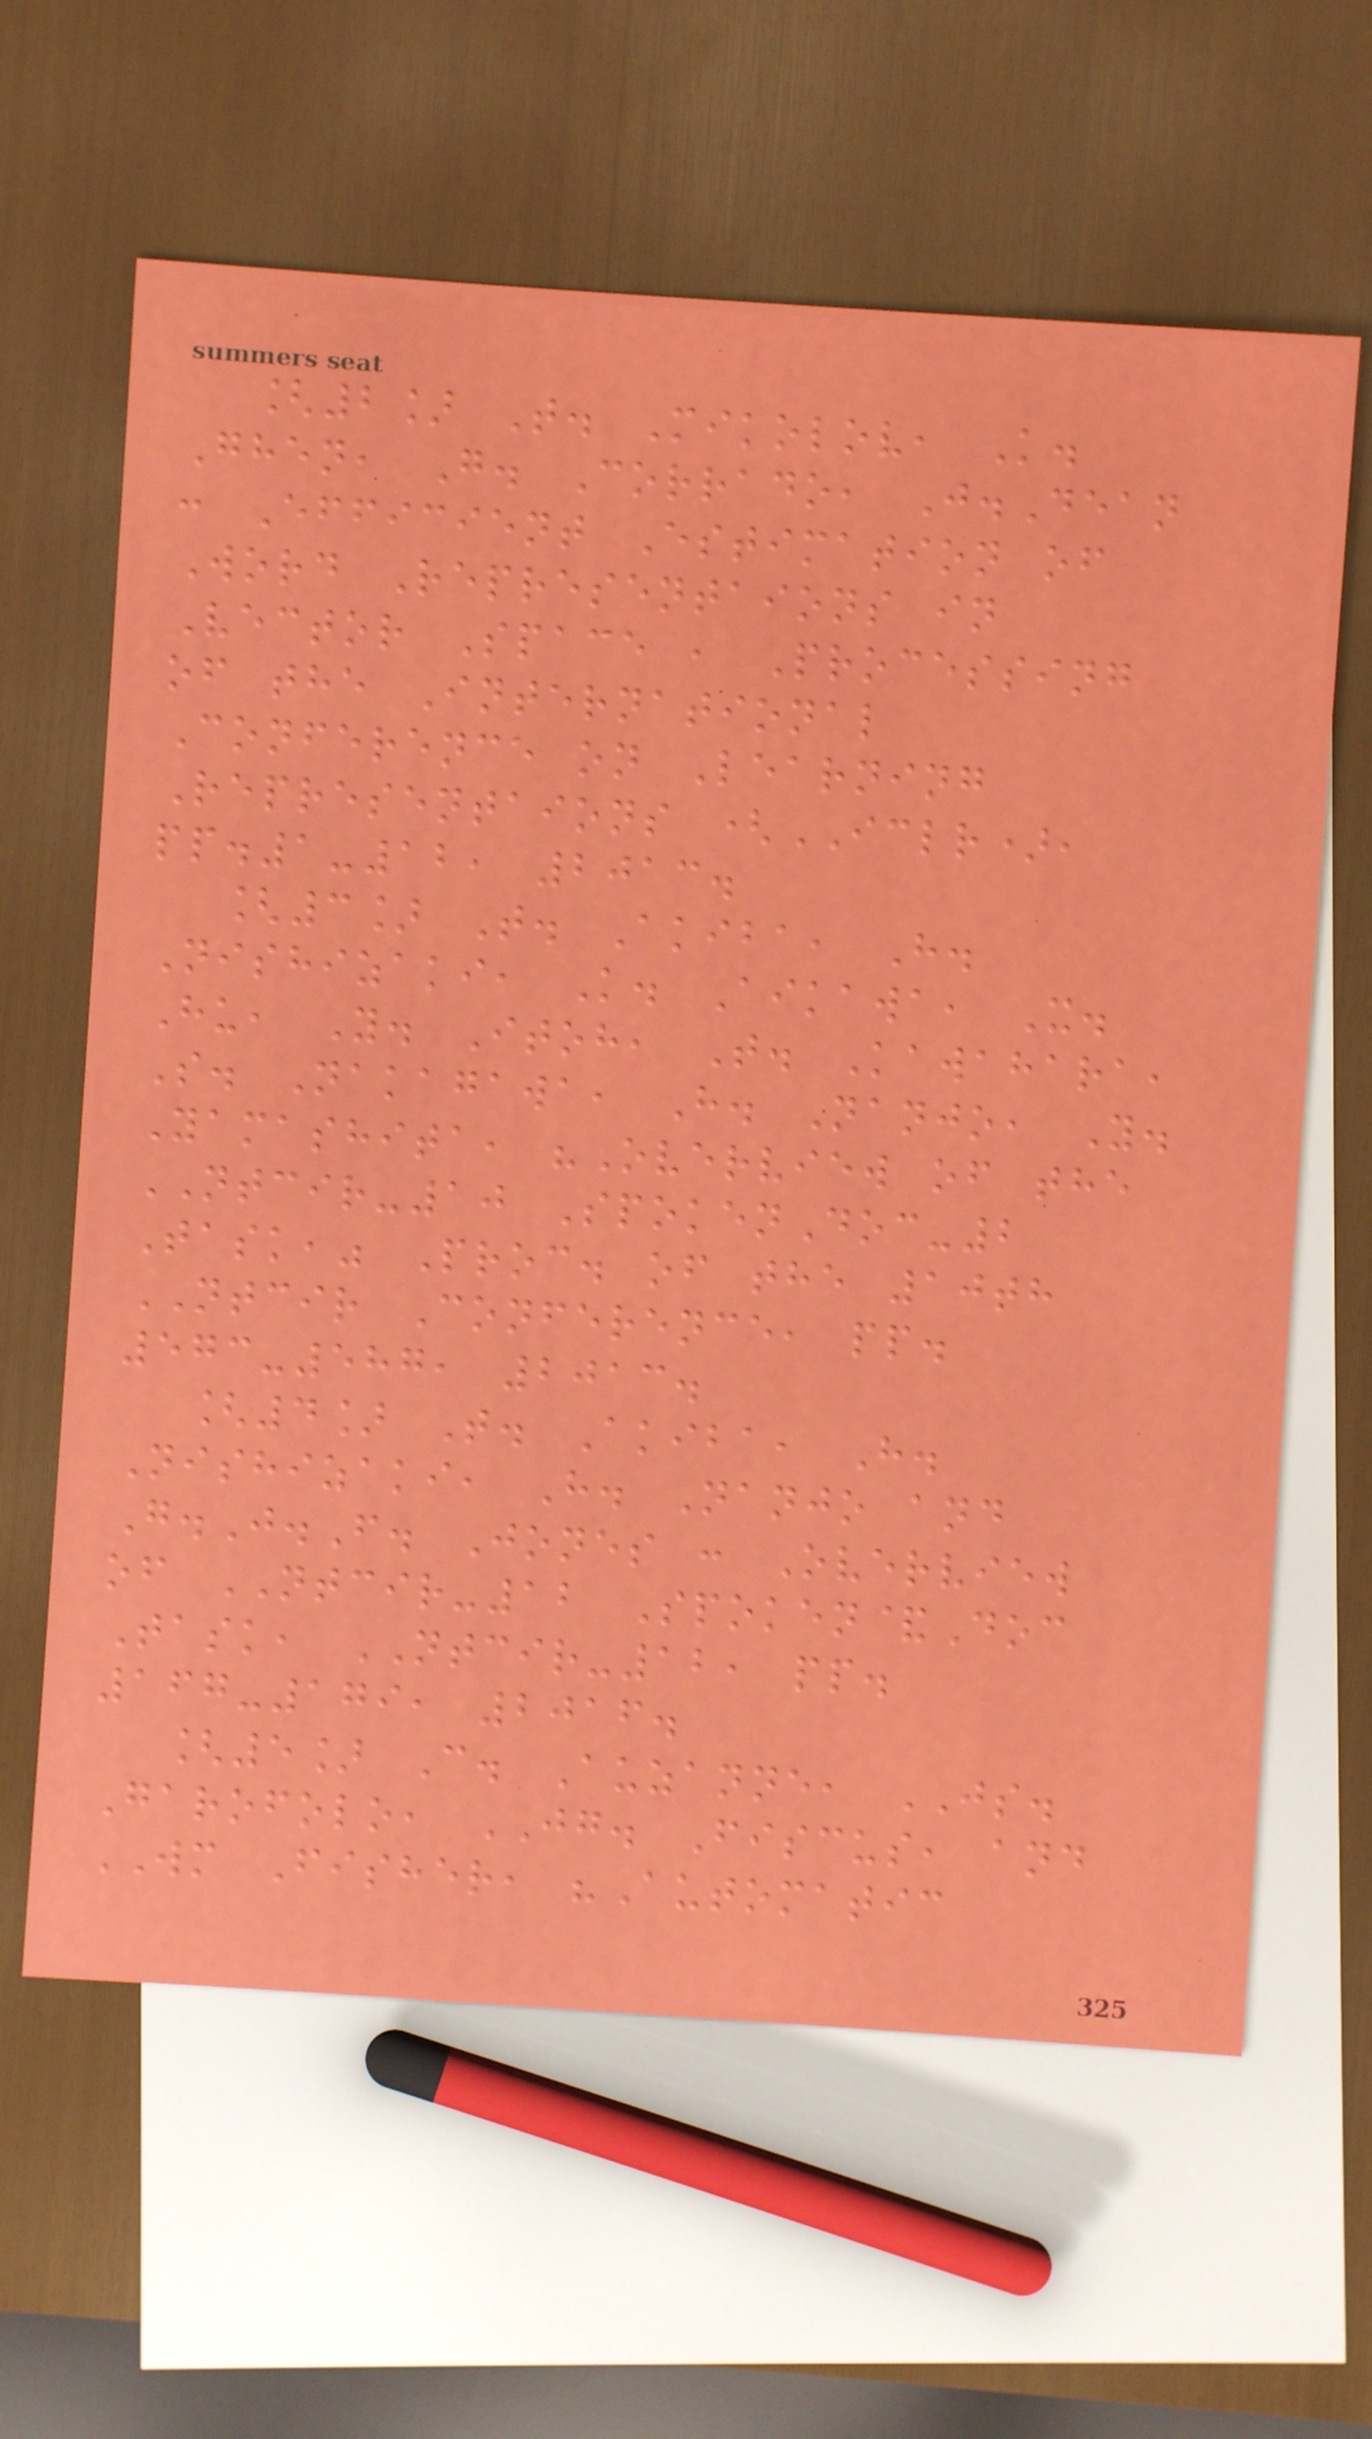[2] T. Mikolov, K.
Ghen, G. Corrado, J.Dean
: Efficient Estimation of
Word Representaions in
Vector Space , Processing
of the International
Conference on Learning
Representaions (ICLR),
pp.1-12, 2013.
[3] T. Akiba, H.
Nishizaki, K. Aikawa, X.
Hu, Y. Itoh, T. Kawahara,
S. Nakagawa, H. Nanjo, Y.
Yamashita, "Overview of the
NTCIR-10 SpokenDoc-2
Task," Proc. of the 10th
NTCIR Conference, pp.
573-587, 2013.
[4] T. Akiba, H.
Nishizaki, H. Nanjo and
G.J.F. Jones : Overview
of NTCIR-12 Spoken&Doc
Task, NTCIR-12, pp.
167-179, 2016.
[5] C. Auzanne, JS.
Garofolo, JG. Fiscus, and
WM Fisher, "Automatic
